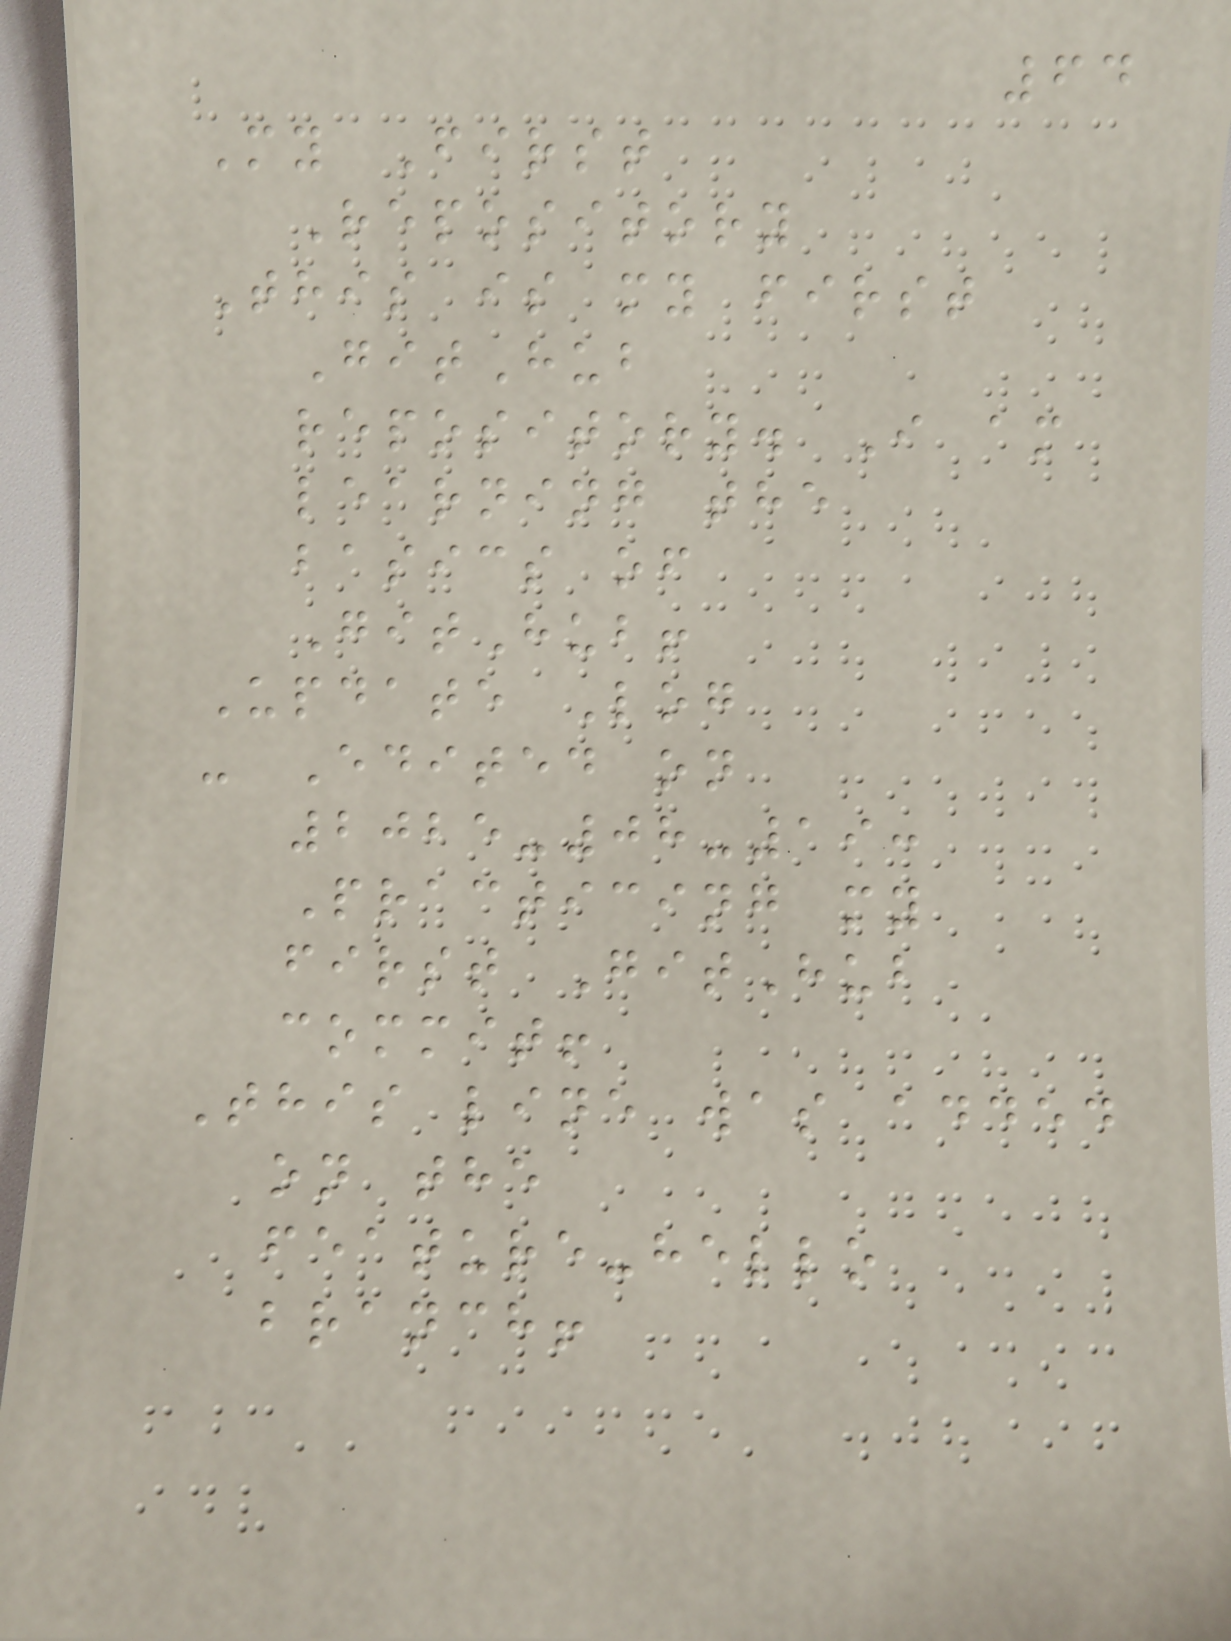64
My First
Repository
This is my first
GitHub
repository. I am
learning the
basics of
GitHub!
Update Log
- Edited on
2025-08-19:
Practicing my
first GitHub
commit!
This line was added
on the
feature-hello
branch!
